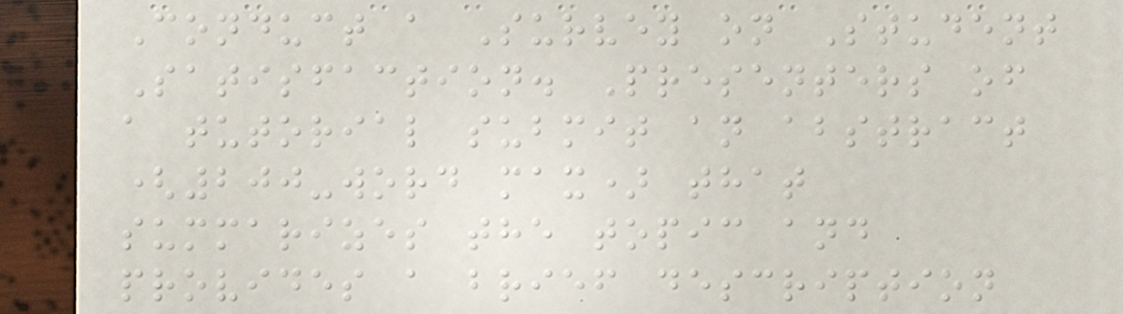Conduct a Survey on Student
Satisfaction. Presenters of
a tutorial submit an abstract
(200-word max) that
summarizes the topic and
provides a brief description
